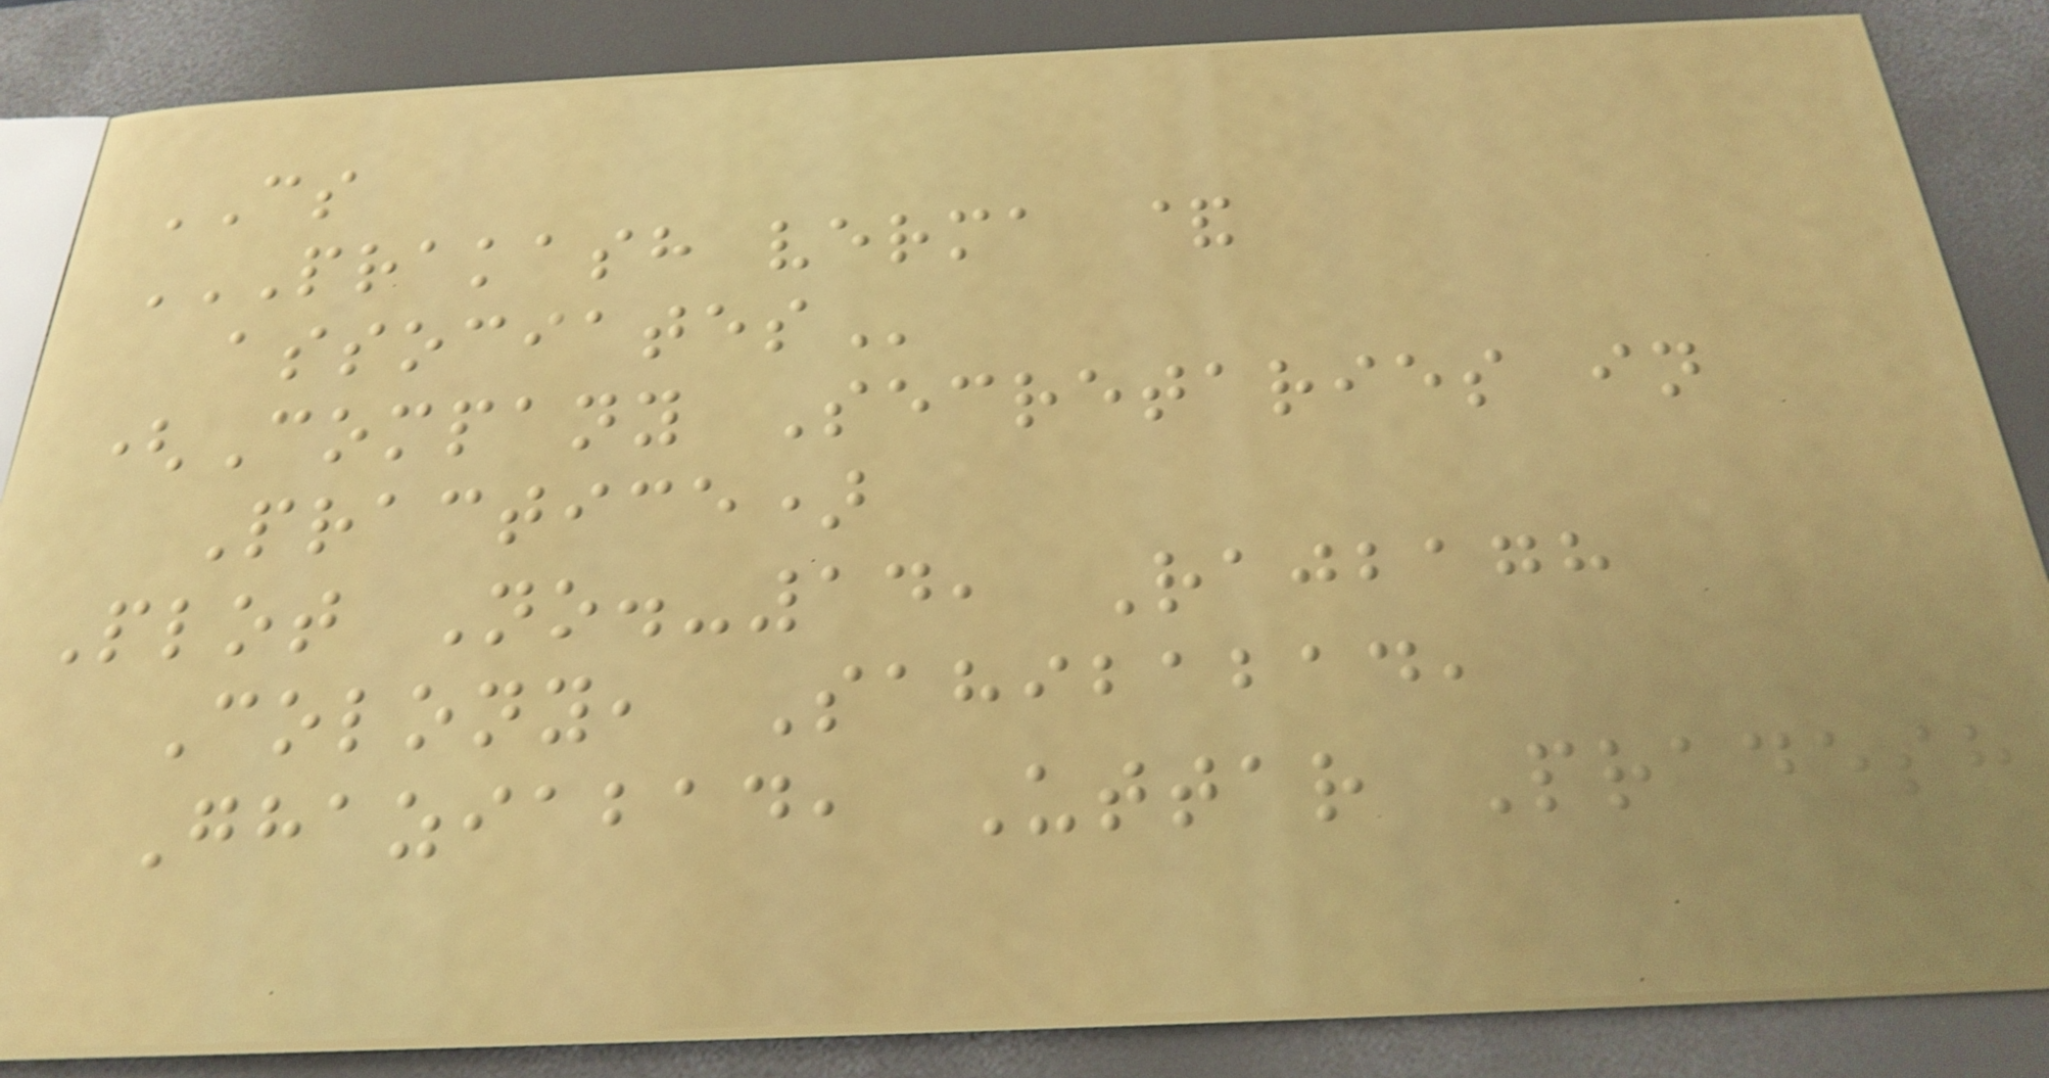CS
PRAKASH VERMA &
ASSOCIATES
(Company Secretaries in
Practice)
Plot No.-14, Rajbagh
Colony, Sahibabad,
Ghaziabad, Uttar Pradesh
